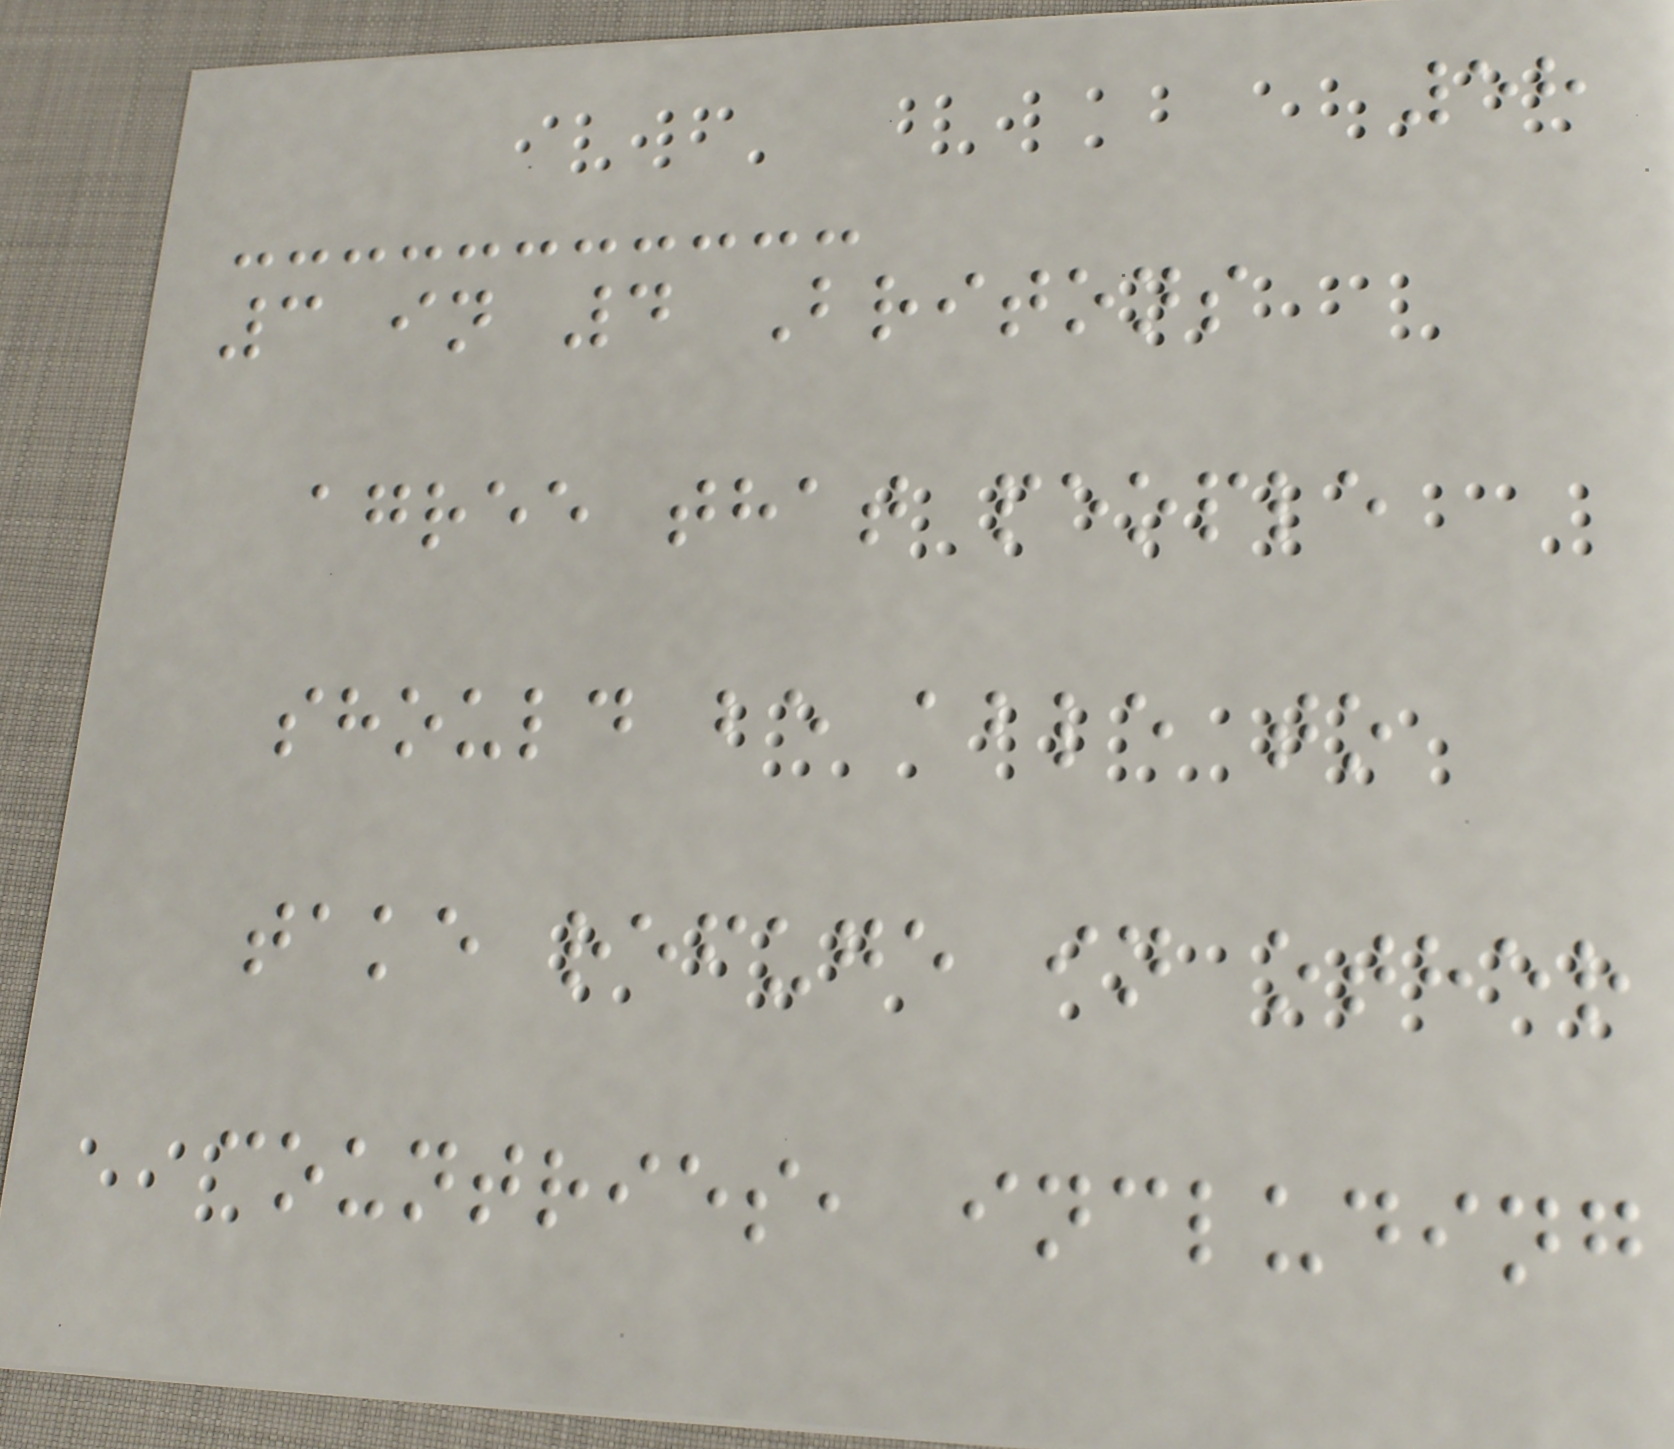58
3 in 4 Britons
agree that people
should be able to
take refuge in other
countries, including
